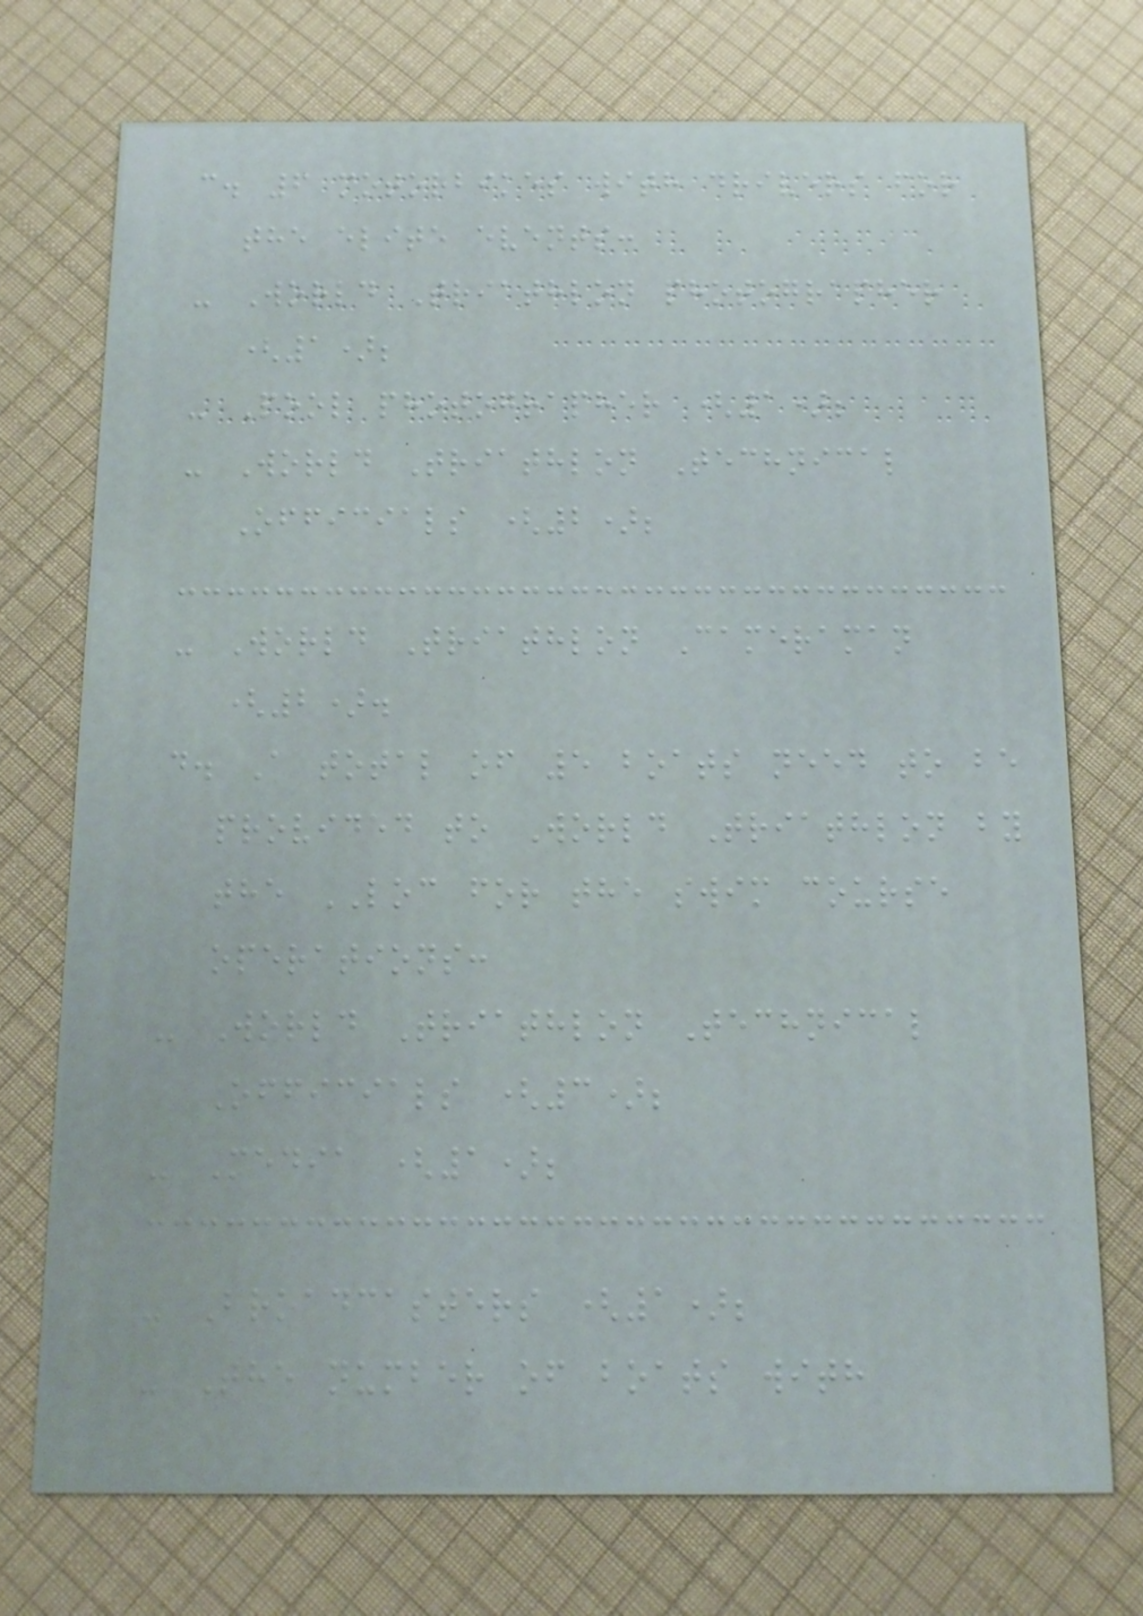c. 6 motorbikes with drivers for
the elite events:
- World Triathlon photographer
(1);
- Pool photographer (1);
- World Triathlon Technical
Officials (2);
- World Triathlon Cameraman
(2).
d. A total of 5 boats need to be
provided to World Triathlon by
the LOC for the swim course
operations:
- World Triathlon Technical
Officials (3);
- Media (1);
- Broadcasters (1);
- The number of boats with
